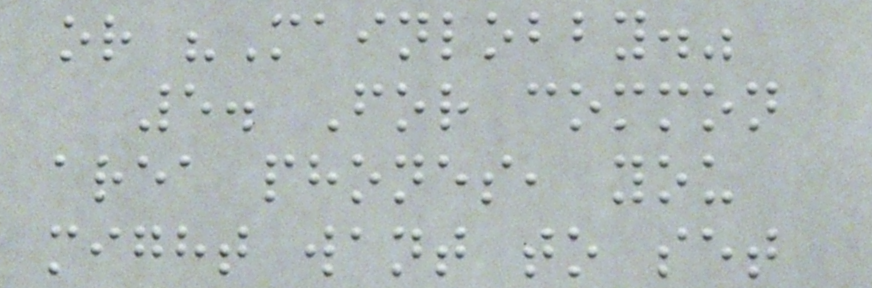or "Mainlobby."
5. For common
area phones, you
might want to set
